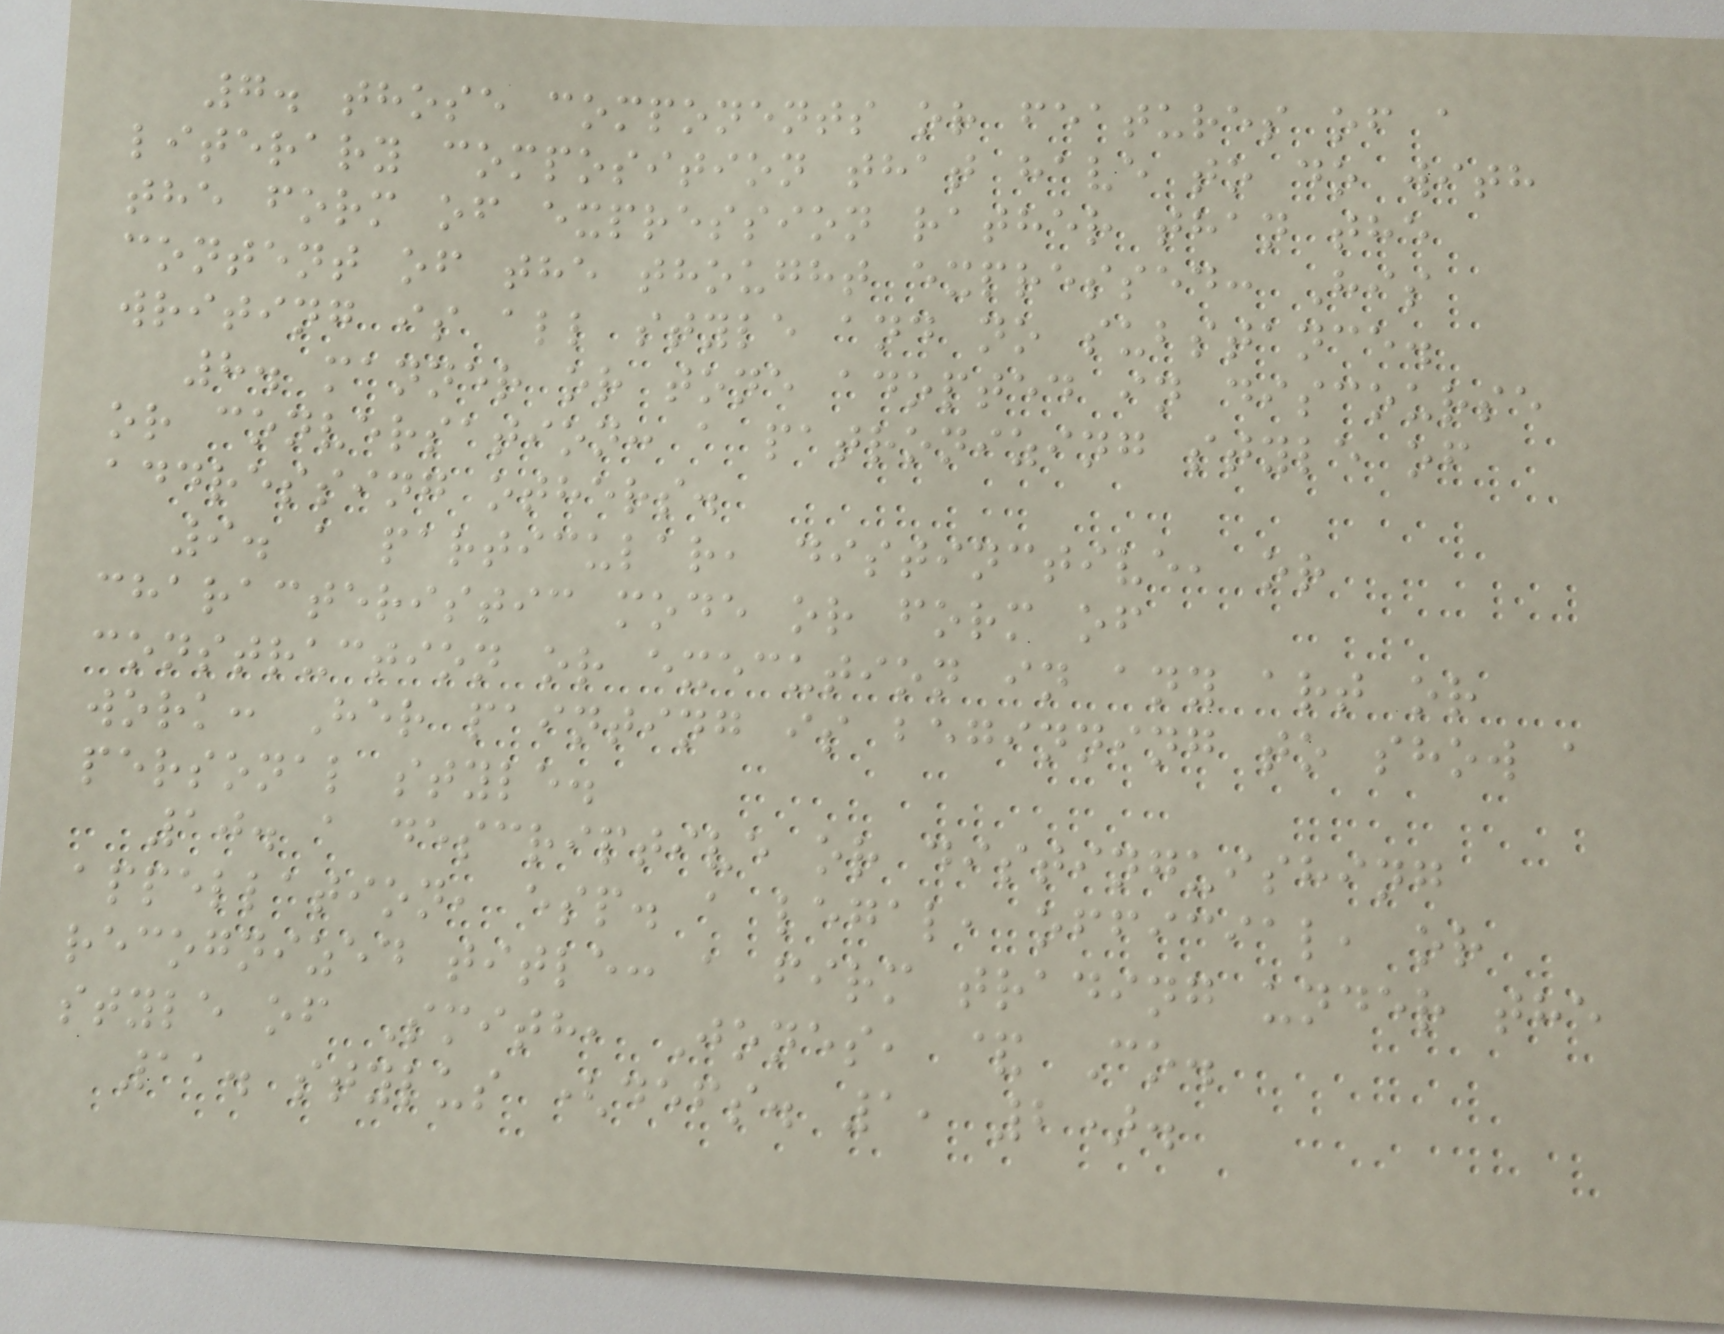7. those components or features of a
literary composition that have to do with
the form of expression rather than the
content of the thought expressed: His
writing is all style and no substance.
8. manner or tone adopted in discourse
or conversation: a patronizing style of
addressing others.
9. a particular, distinctive, or
characteristic mode or form of
construction or execution in any art or
work: Her painting is beginning to show a
personal style.
10. a descriptive or distinguishing
appellation, esp. a legal, official, or
recognized title: a firm trading under the
style of Smith, Jones, & Co.
11. stylus (defs. 1, 2).
